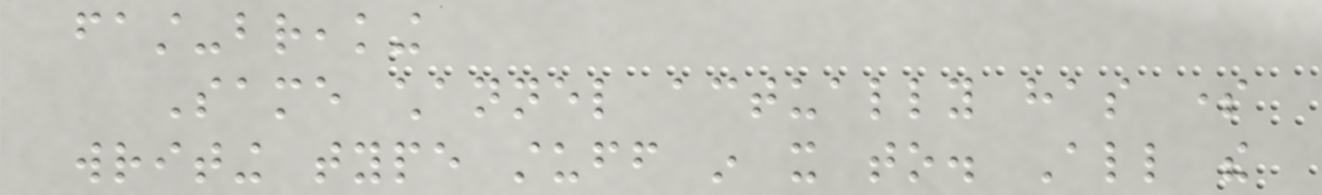fast-breaking
Same channel actually has some
writing type stuff in it to. All the
